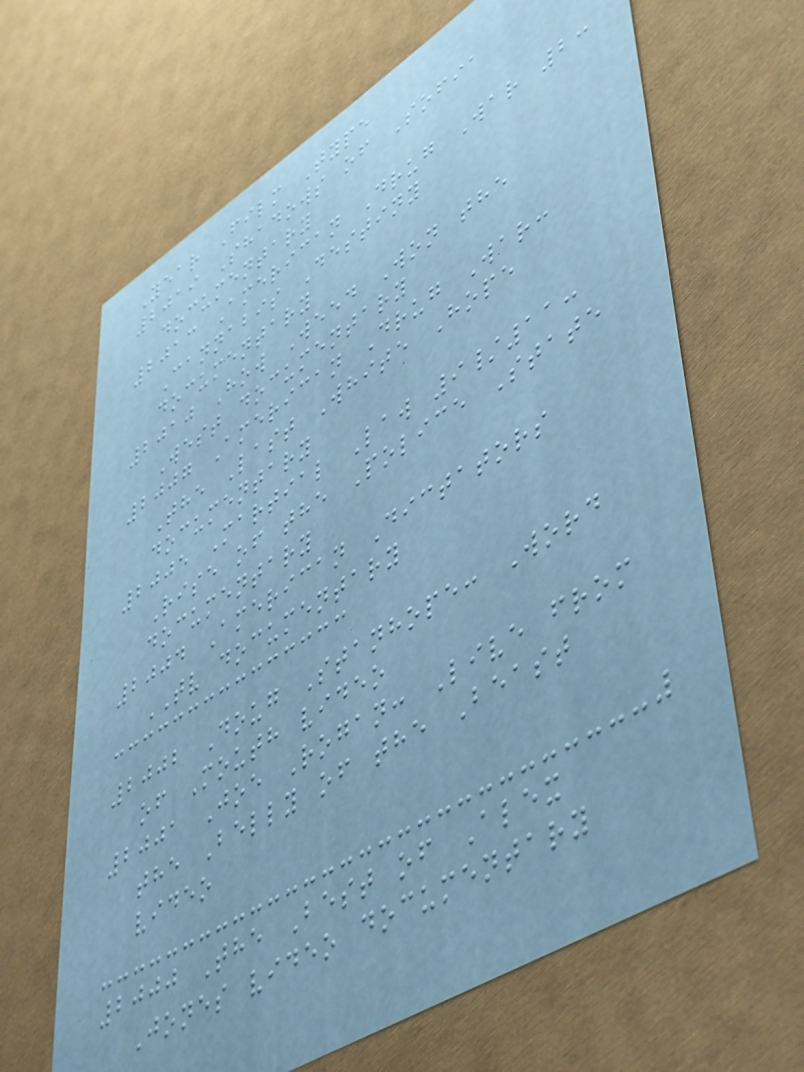Year Film Type
2019 Shadows of Sofia
documentary
2013 American Drug War 2:
Cannabis Destiny
documentary
2010 How Weed Won the
West documentary
2007 American Drug War:
The Last White Hope
documentary
2005 Martial Law 9/11:
Rise of the Police State
documentary
2004 American Dictators
TV documentary
2002 Doug Stanhope: Word
of Mouth video
2001 Joe Rogan: Live from
the Belly of the Beast
video
2000 The Best of Alex
Jones video documentary
